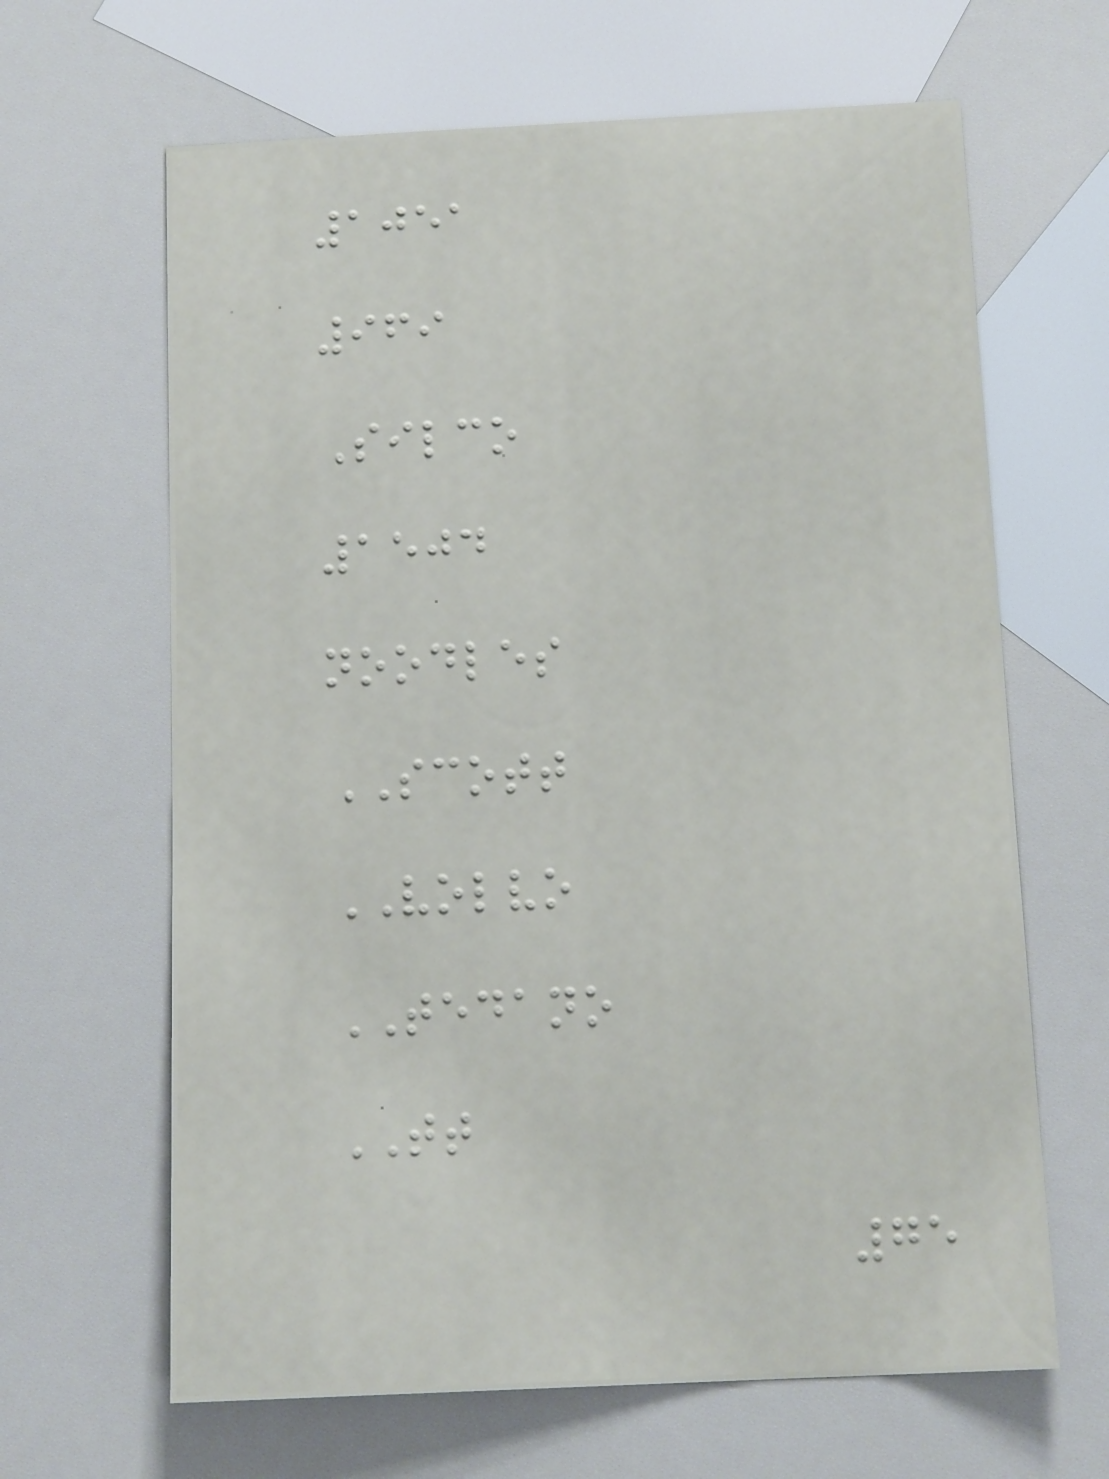1051
969
Silco
1504
noodles
SCOTT
VOLVO
TEDANO
TT
75
